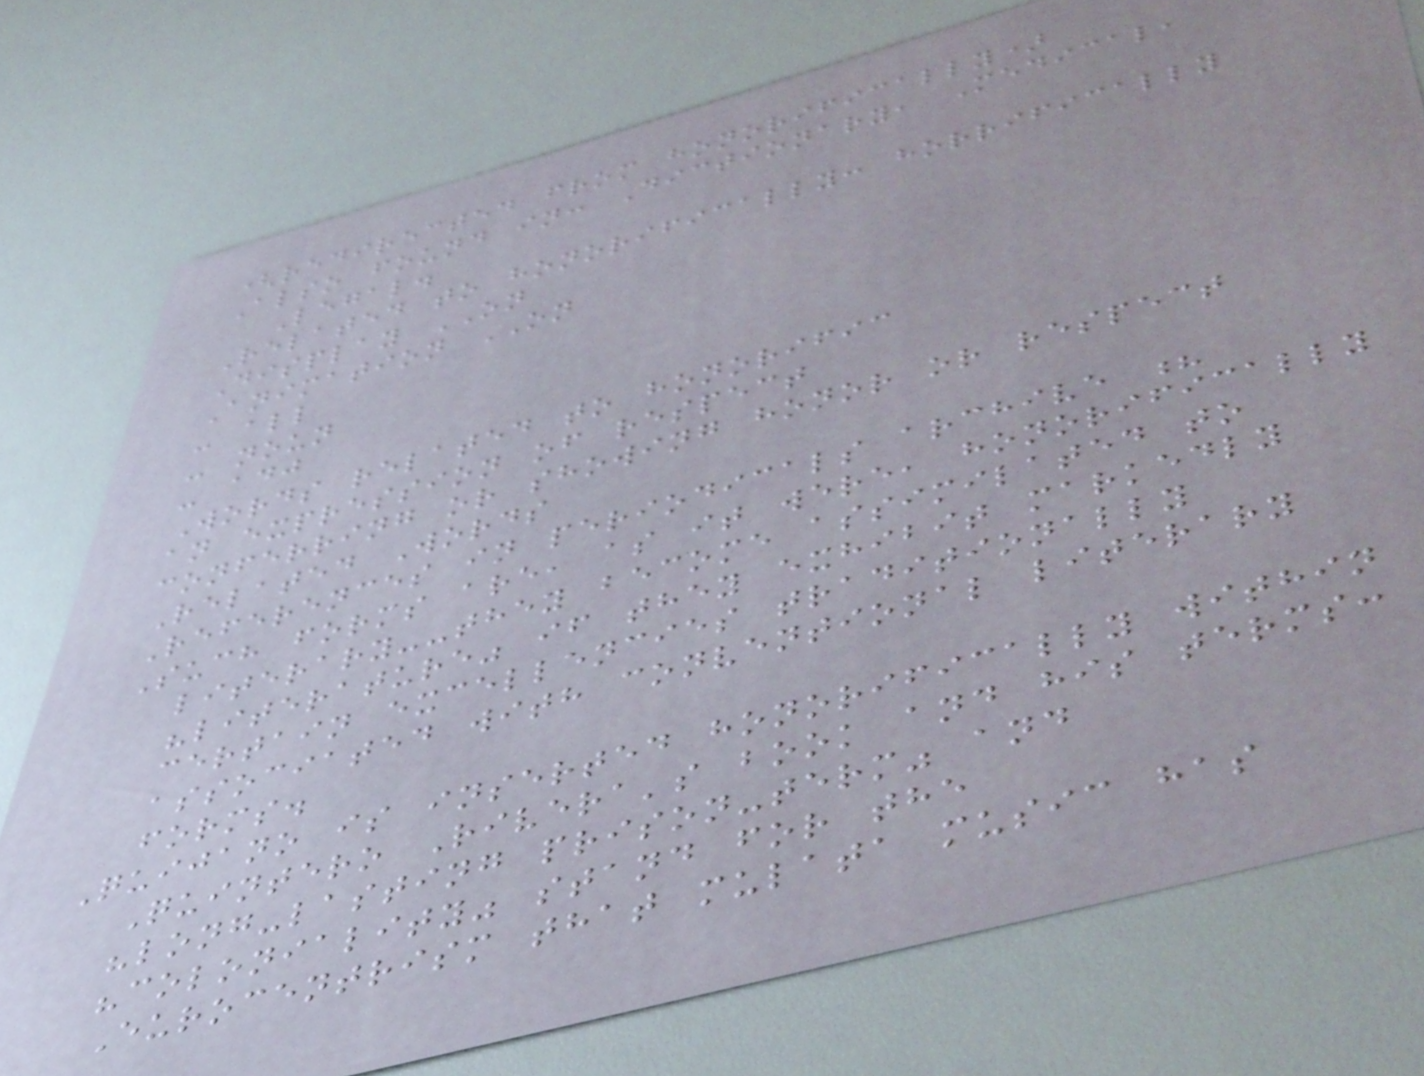(redirected from honorifically)
Also found in: Dictionary, Medical,
Legal.
Related to honorifically: horrifically
Display ON
Animation ON
- all
- noun
- adj
Words related to honorific
an expression of respect
conferring or showing honor or respect
Related Words
References in periodicals archive ?
Such forms are, as it were, honorifically
literary--they become assimilated to
"literature" if they exhibit markedly
certain excellencies traditionally
associated with conventional literary
forms.
Quijano is inserted honorifically within
Quintero Rivera's book and his terms:
"long-lasting prison-term" and
"coloniality" stand for the
Eurocentrism that mulata music has
